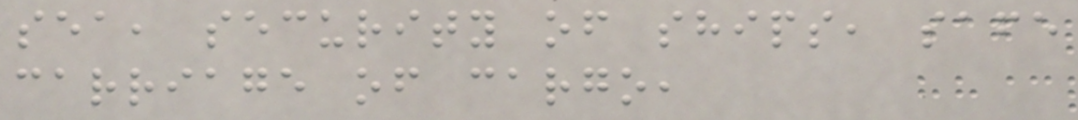sea, security of ships, safe
carriage of cargo,
